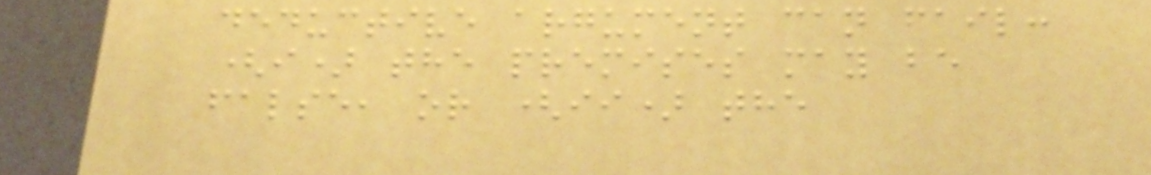deductive argument can fail:
(i) the premises may be
false, or (ii) the
